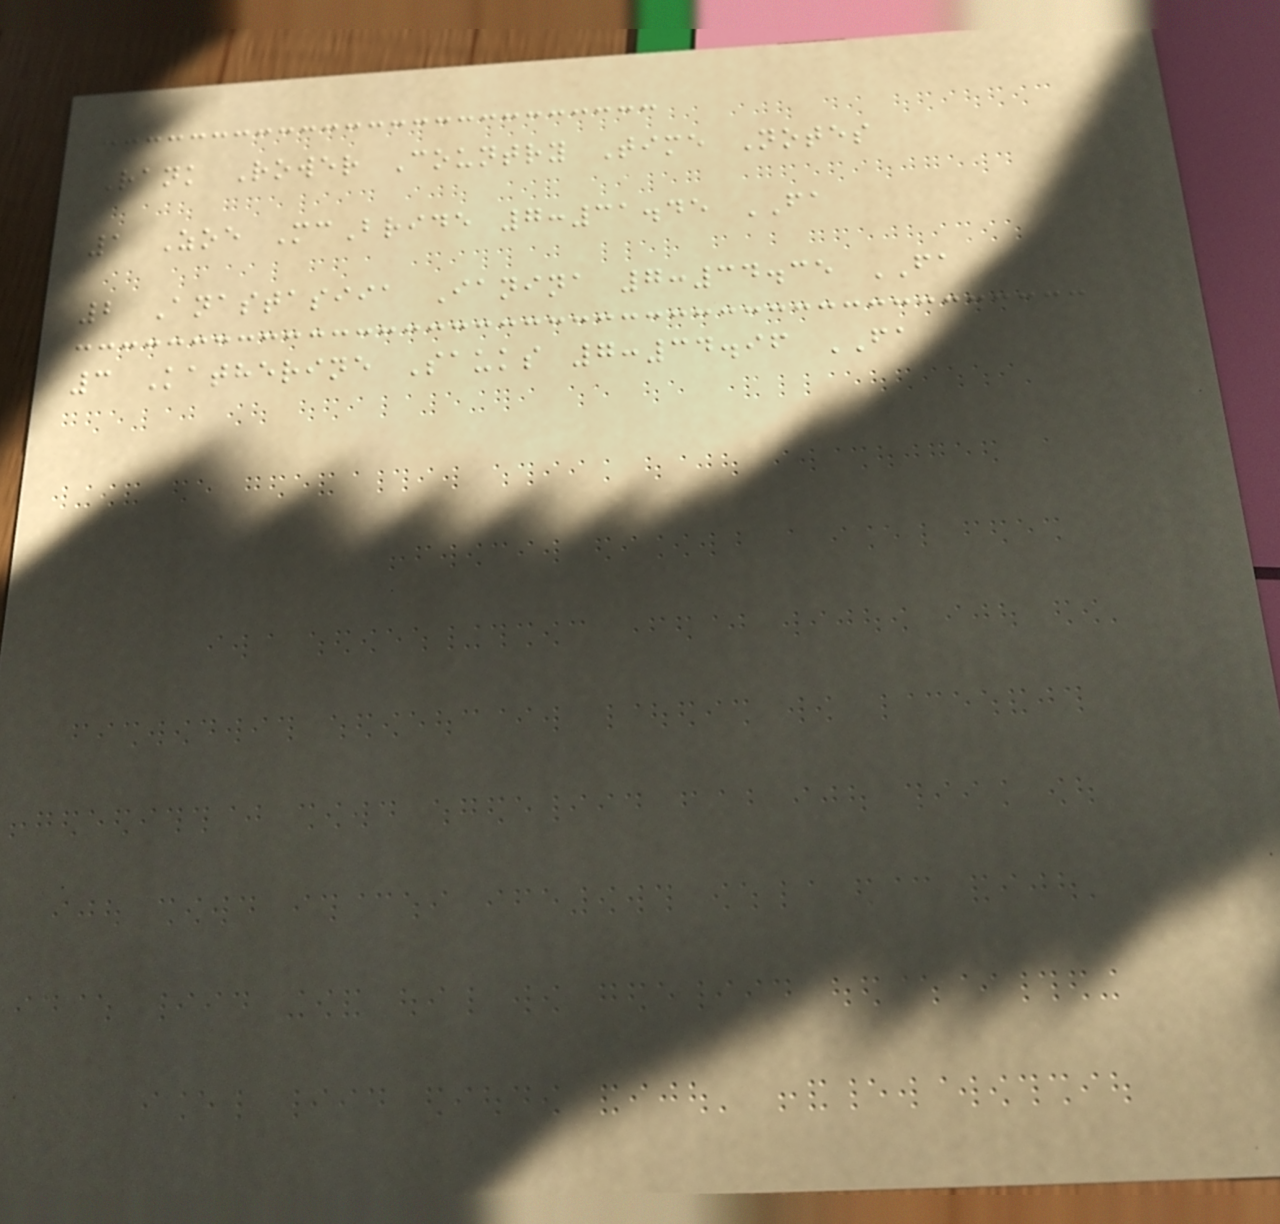Rank Rower Country Time Notes
1 Zoe McBride 7:31.45 FA
2 Anastasiia Ianina 7:34.35 FA
3 Katherine Sauks 7:34.96 FA
